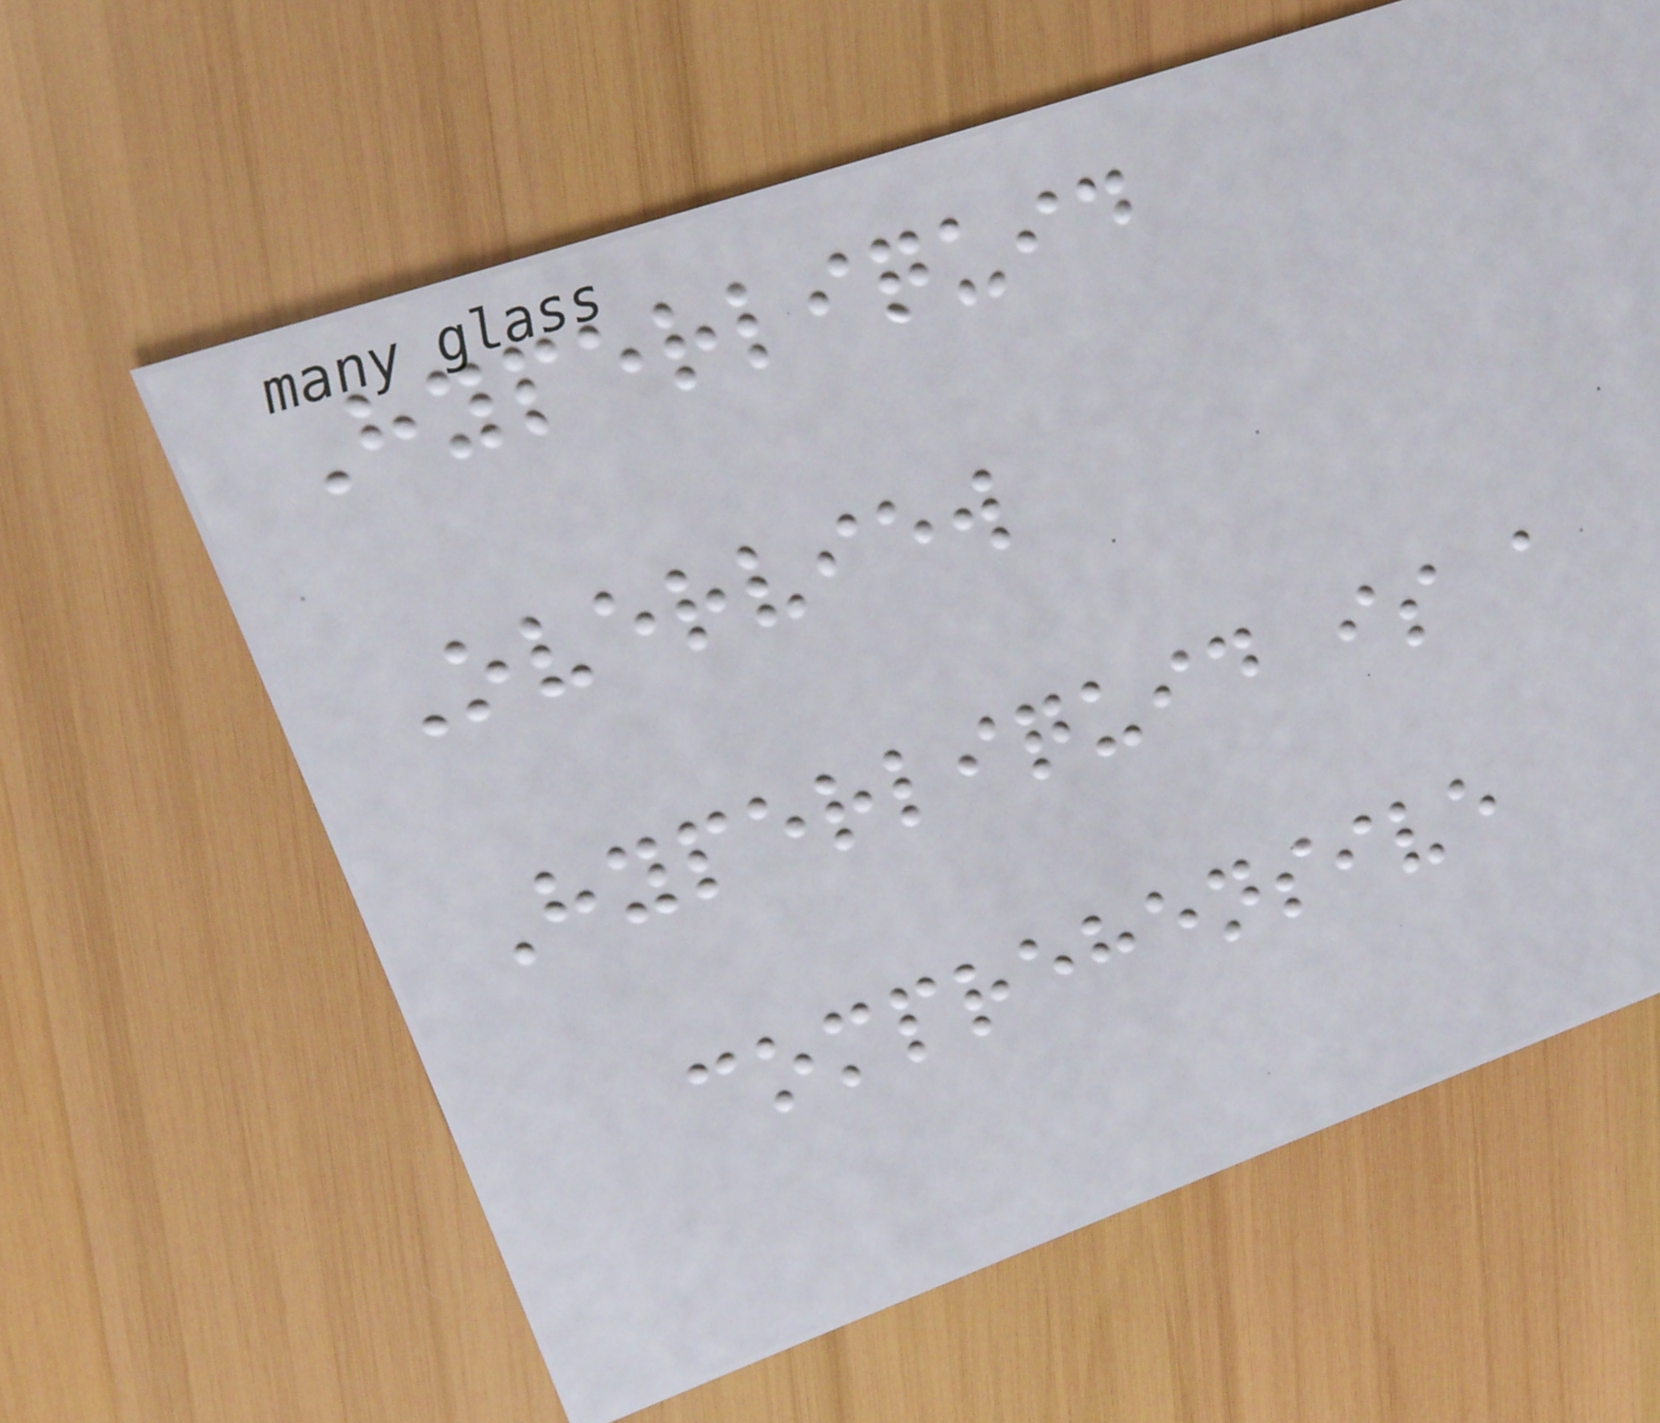Hyperliquid
Overview
Hyperliquid is a
comprehensive
